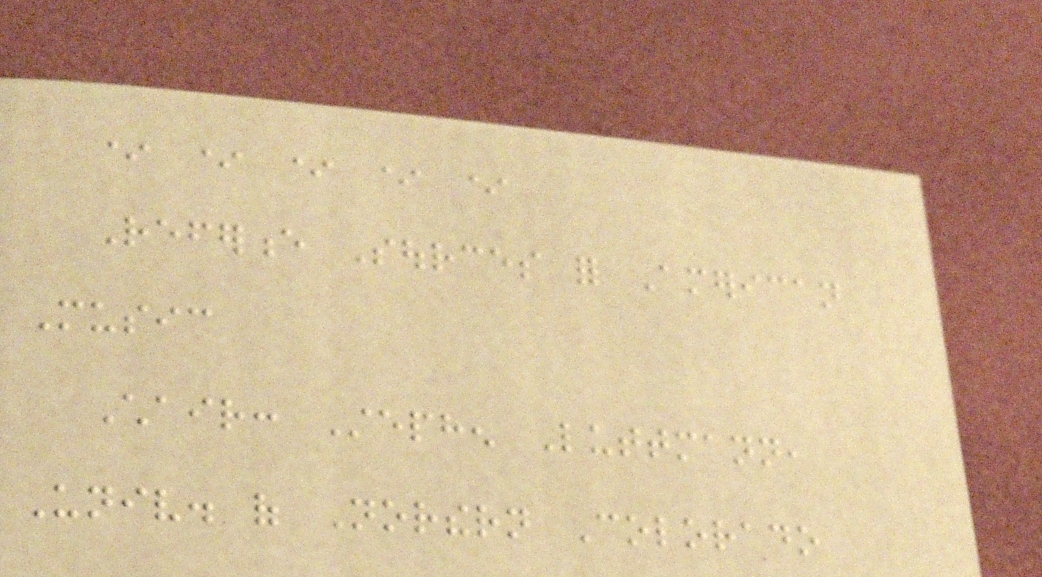* * * * *
Reference Sources for American
Music
Chair: Stephen Luttmann,
Univ. of Northern Colorado
